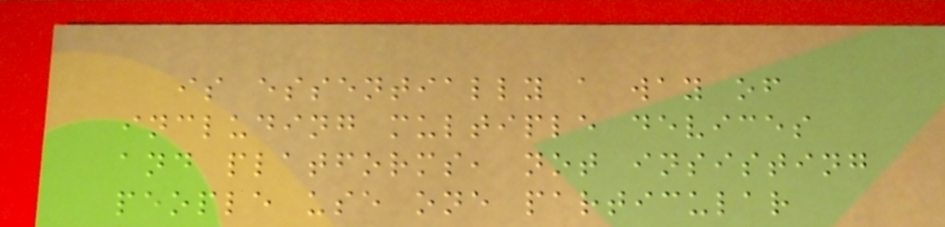is essentially a way of
including multiple devices
and platforms, not insisting
people use one particular
